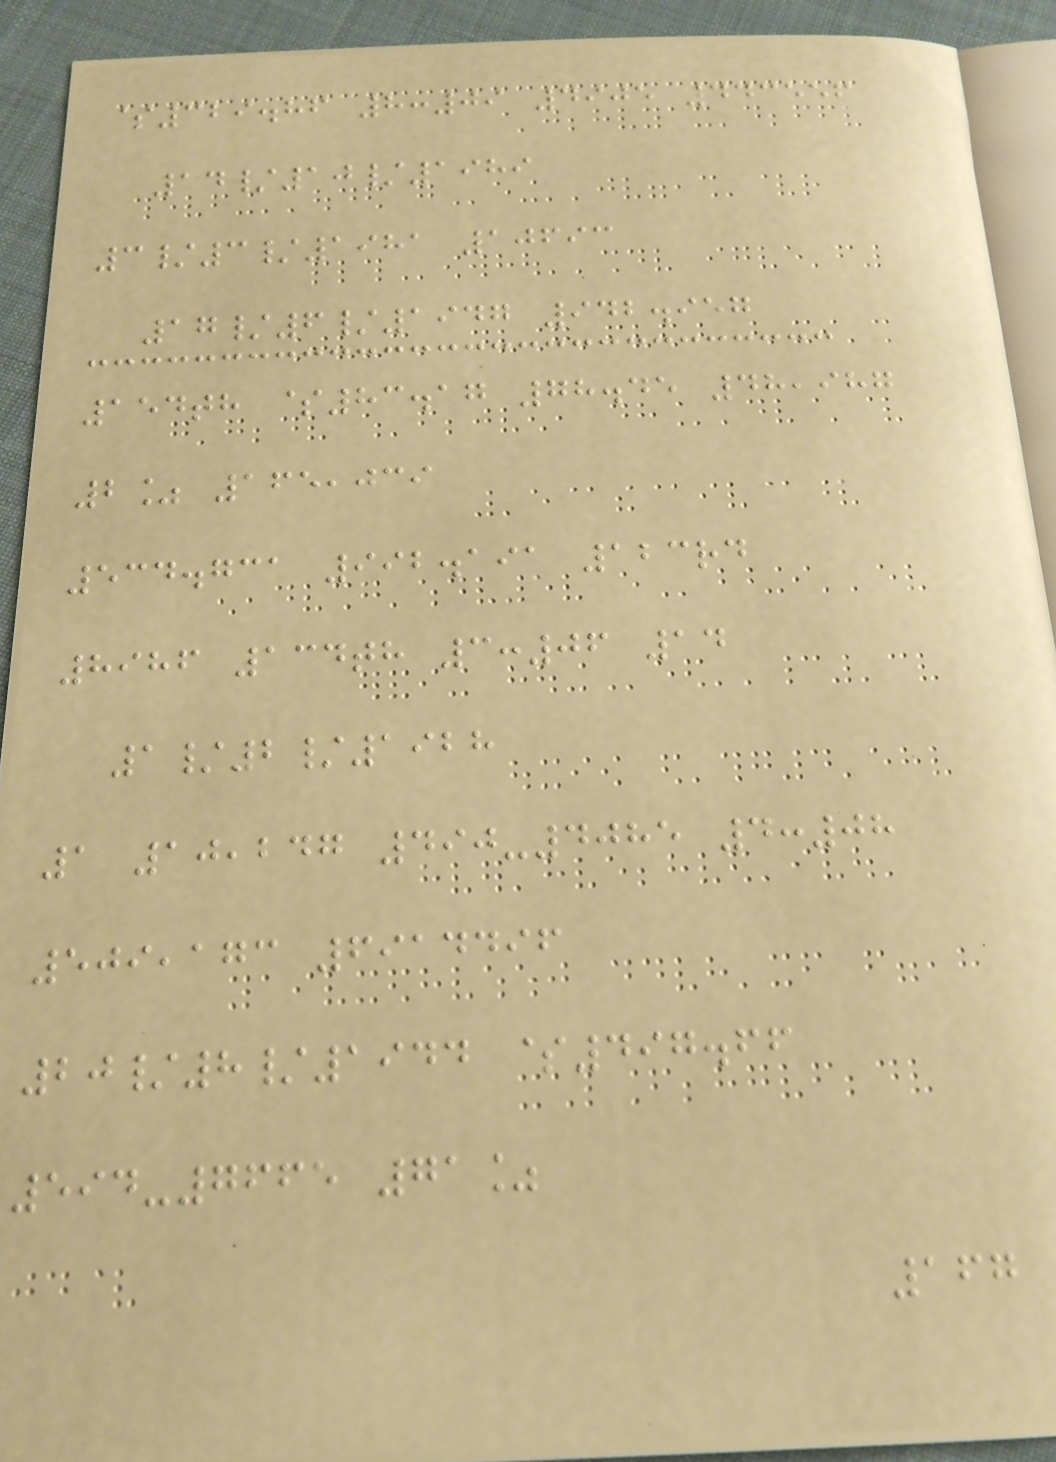$329.86 8:09 4905 443556
14/10/1989
3/3/1981 10693
17/6/1947 942.957
154th $83.17 78.45 48,987
2% 165,039
534.731 992.191 123rd
8986 134th 3:06 14
1/2/1928
1 10,247 490-4085 4:08
509,173 6914496
20/8/1944 $497.66
594-7665 71%
167
